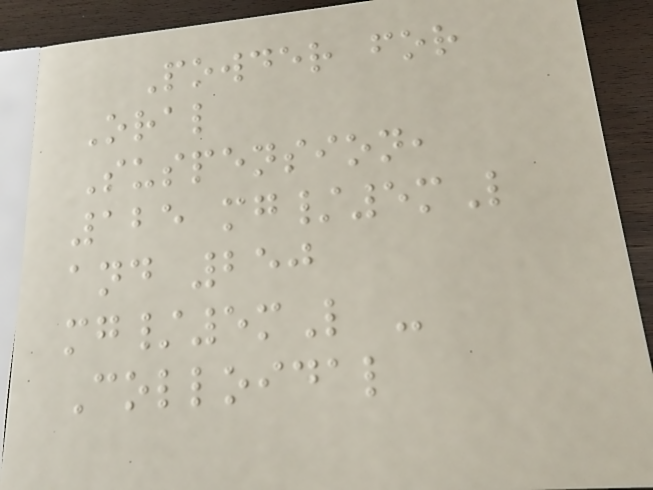Powder for
Oral
Suspension,
125 mg/5mL
and 250
mg/5mL -
Colloidal
